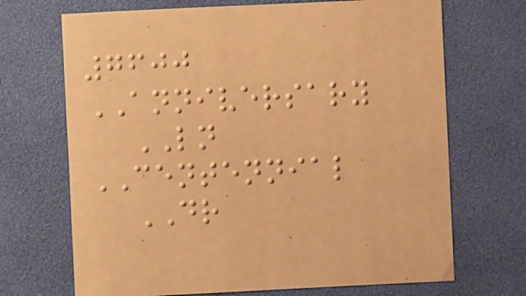7600
ANNIVERSARY
LN
CENTENNIAL
DR
